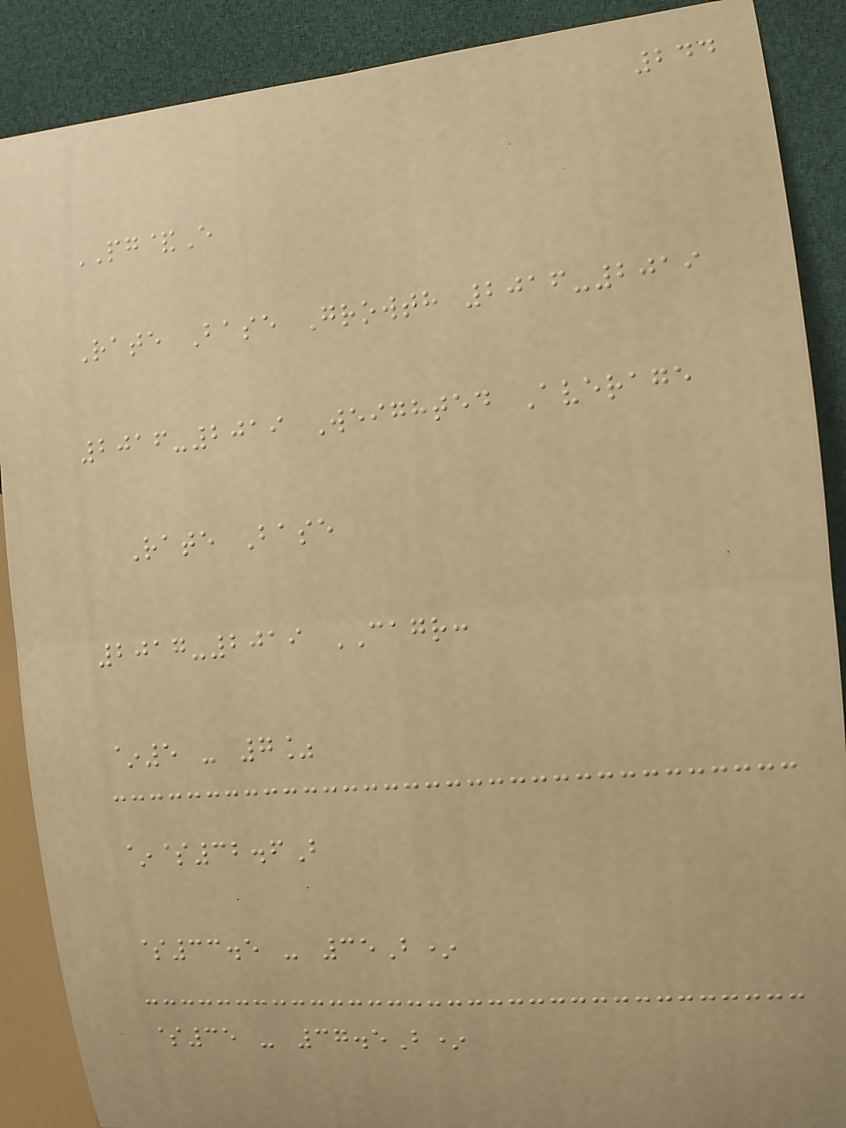244
PG&E
Rate Base Growth 2016-2019
2016-2019 Weighted Average
Rate Base
2017-2019 CAGR:
~5 - 7%
~$32.6B
$33.5 - 35B*
$35 - 37.5B*
